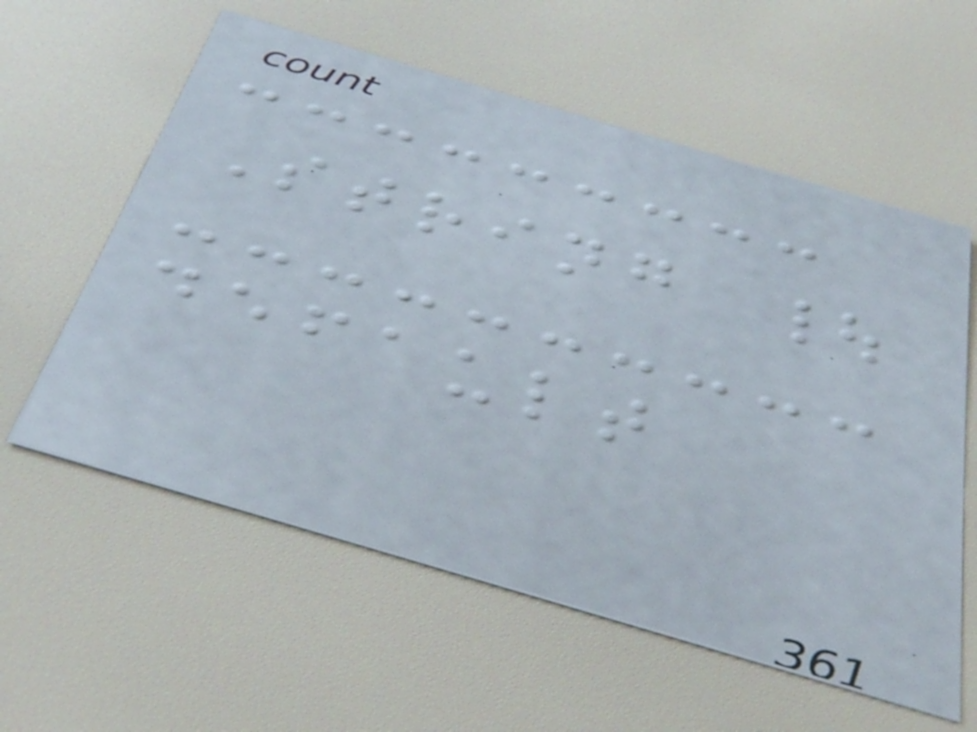String |
default
